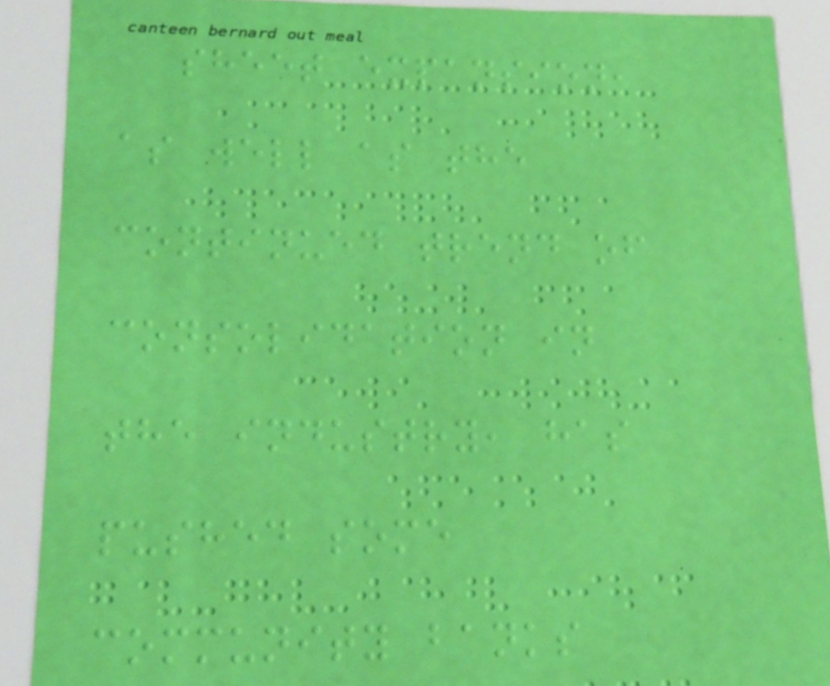sheet expansion,
as well as the
continued trend of
consolidation in
the industry, has
pushed some
community banks
